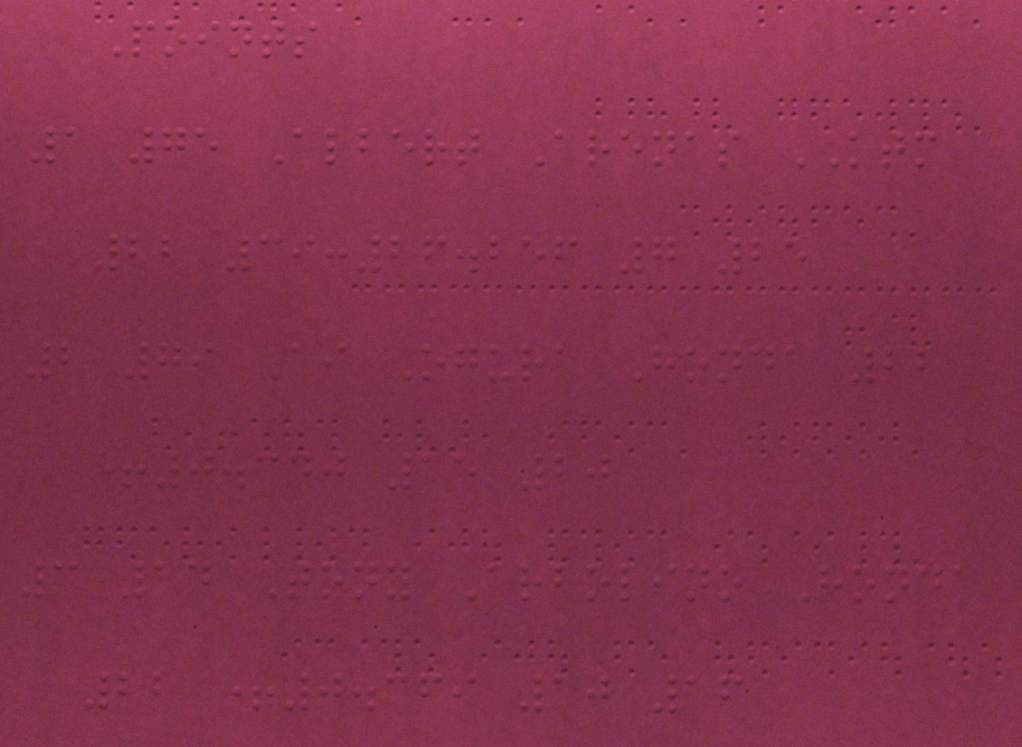Points
1 75 Albert Arenas KTM
22 39:26.256 7 25
2 79 Ai Ogura Honda 22
+0.340 15 20
3 14 Tony Arbolino Honda
22 +0.369 10 16
